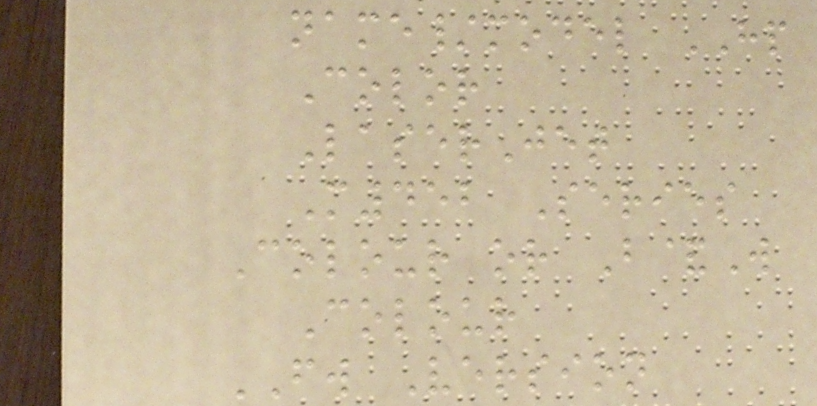name/model HP
Color
LaserJet
M452 Series
Colour or B&W
Colour
FW Version
